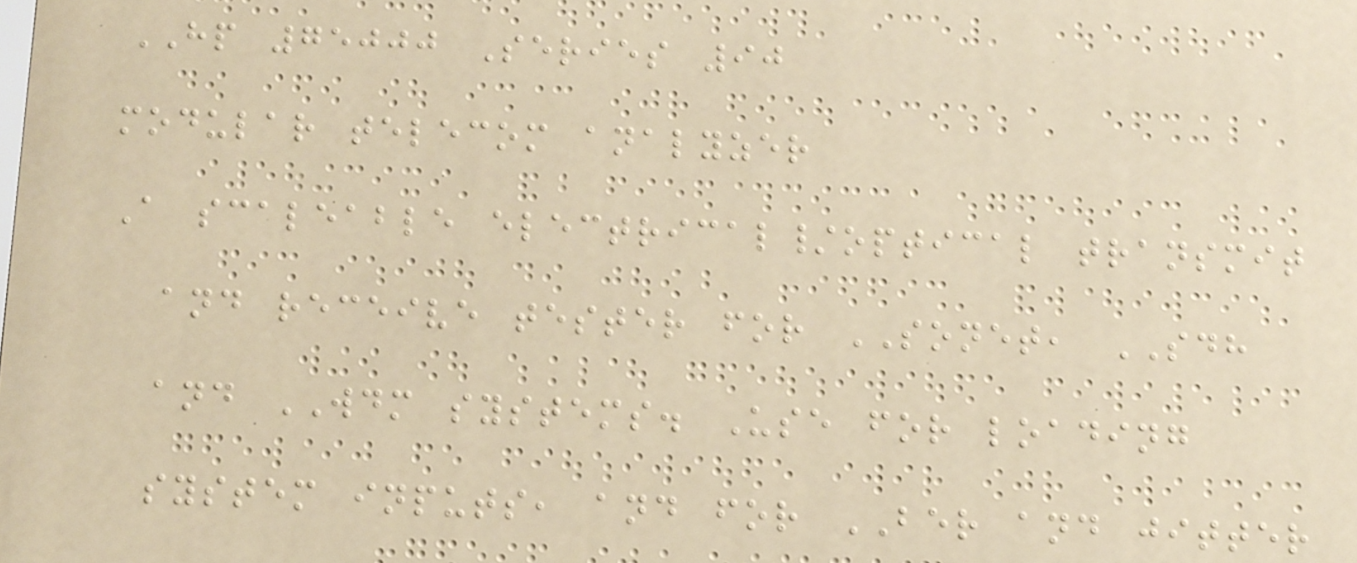HP 75000 Series 90
modular telecom analyzer
A scaleable electrical/optical transmit
and receive tester for SONET, SDH
and WDM systems. Use for loading
system inputs, and for BER and jitter
